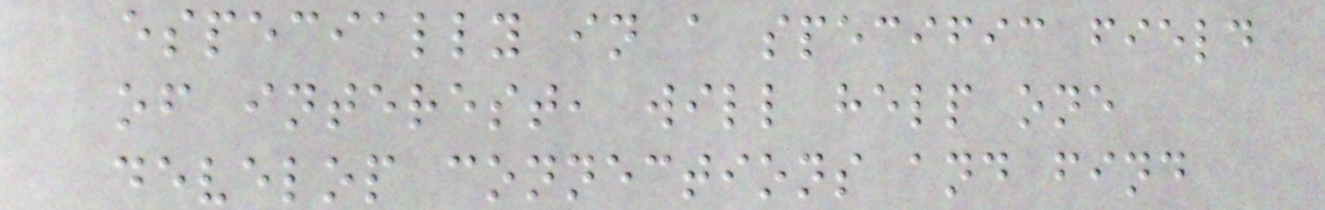especially in a specific field
of interest, will help one
develop connections and find
